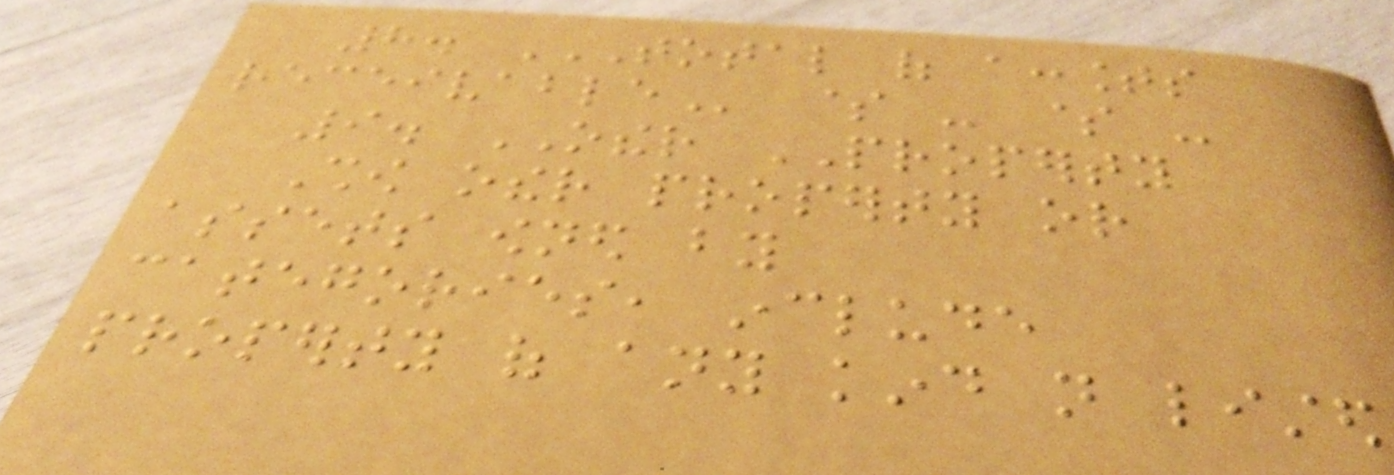8. TOTAL OF ACCOUNTS
RECEIVABLE $ - $ -
9. OTHER PROPERTY
Show other property or
assets owned by
categories, include
property of any kind not listed
